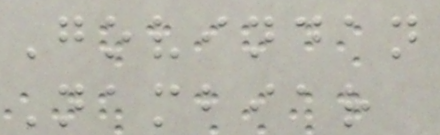Govindan
Nambiar
